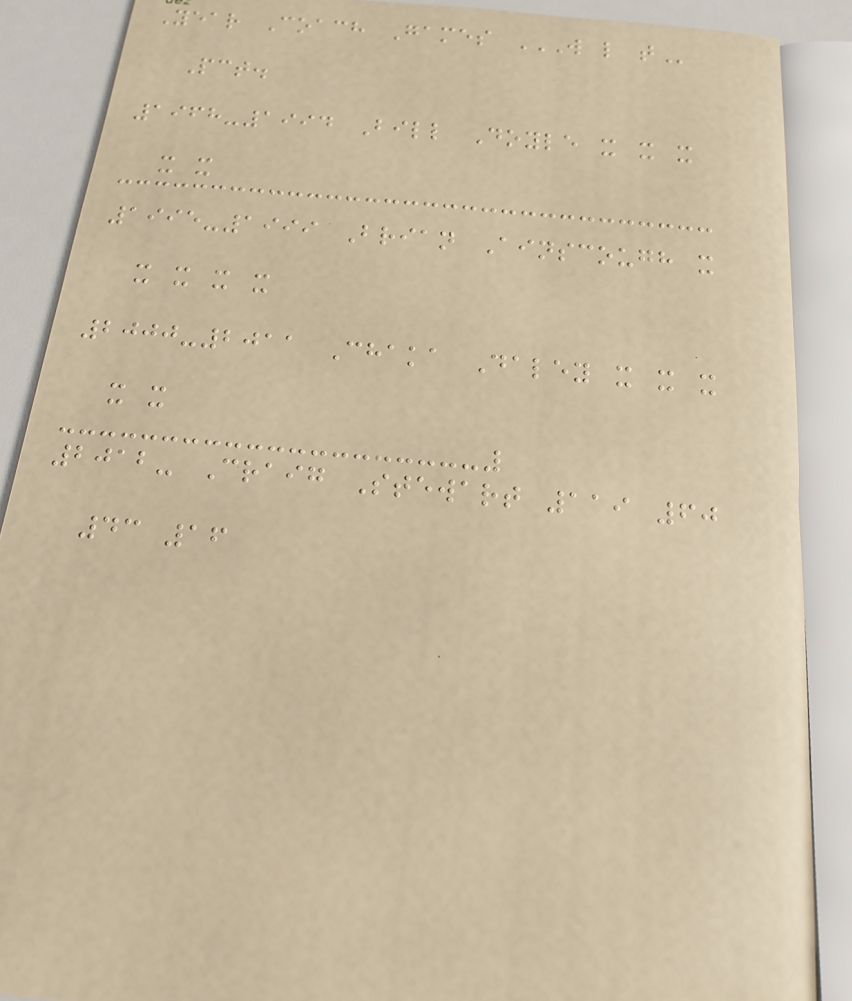Year Coach Games W L T
Pct.
1968-1994 Bill Doyle x x x
x x
1995-1999 Brian Ainscough x
x x x x
2000-2011 Chaka Daley x x x
x x
2012- Craig Stewart 119 60
43 16
